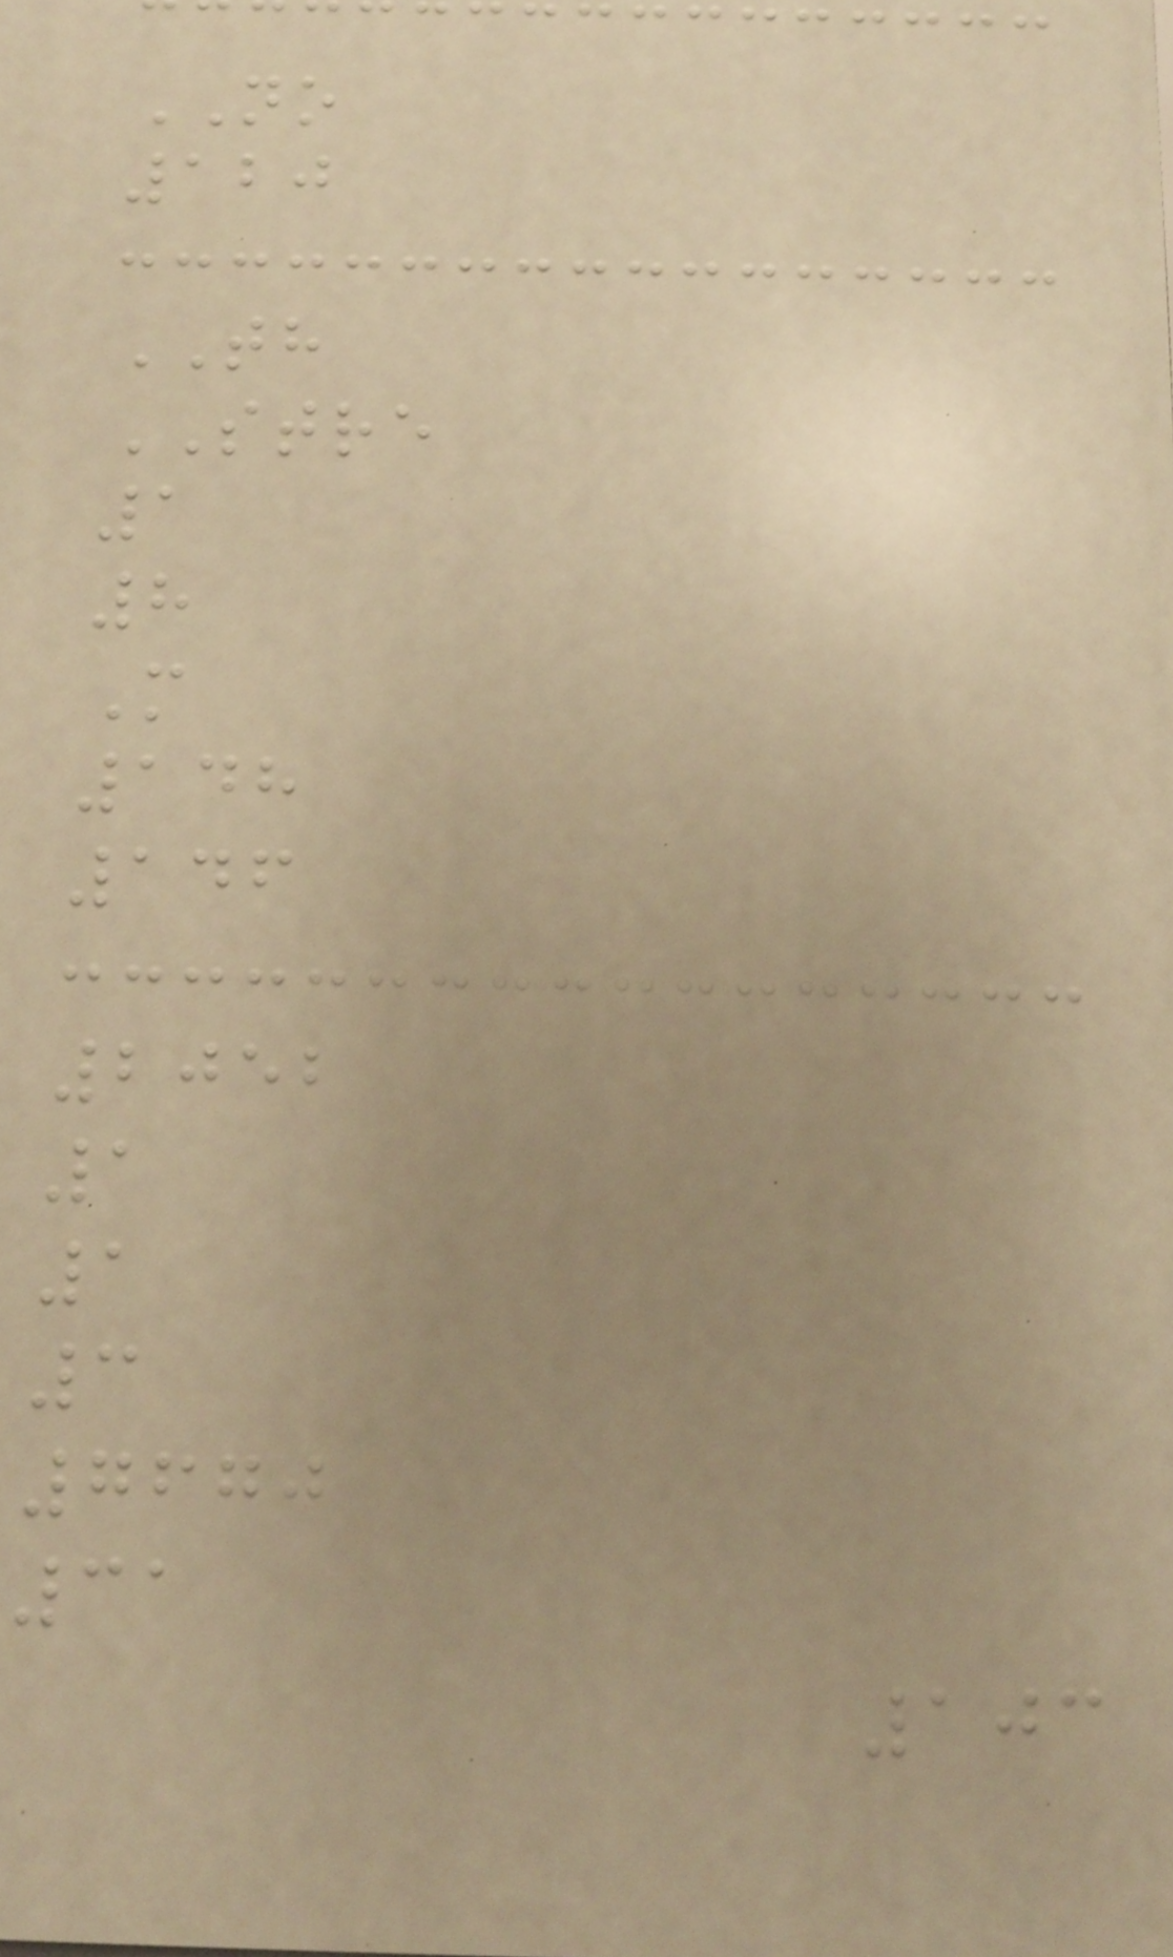NO
120
TH
STRE
1
8
M
148
146
2052
1
1
3
7670
31
103
